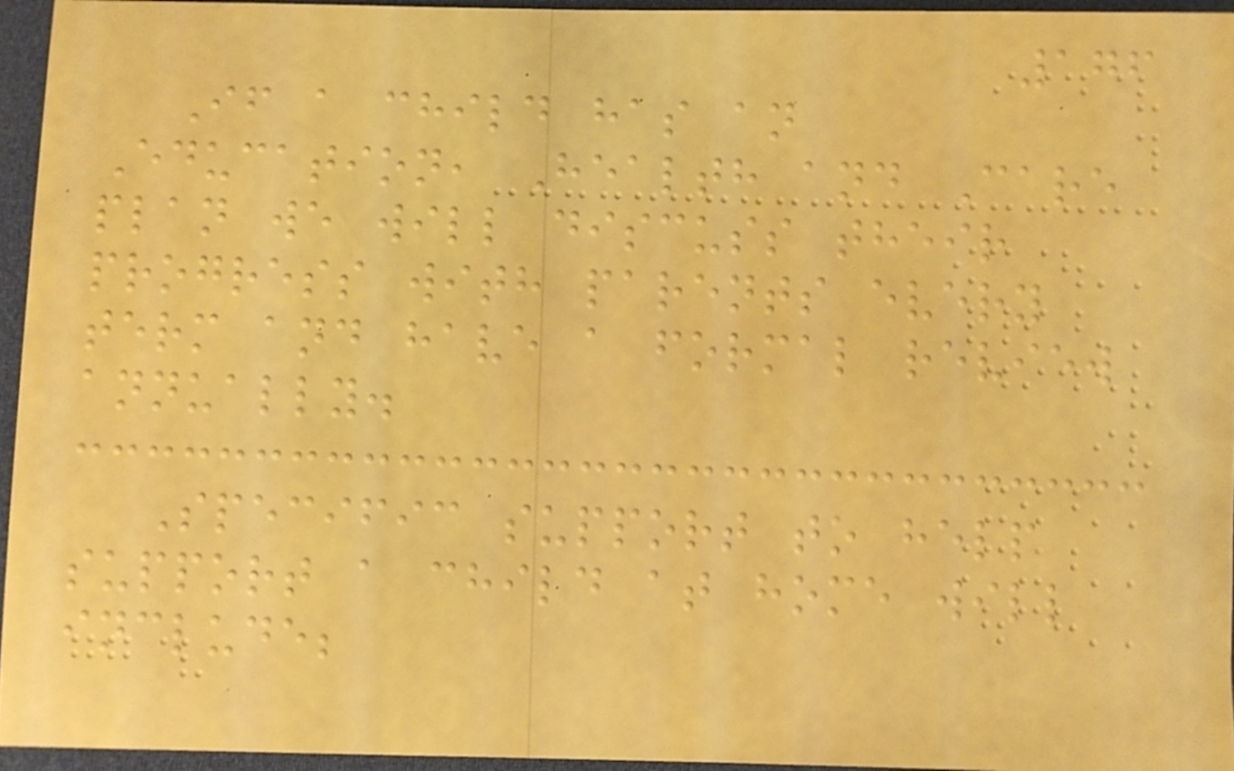176
If a child has an
Education, Health and Care
plan we will discuss their
progress with parents every
term and have a formal review
annually.
Specific support to help
support a child at home will
include;
